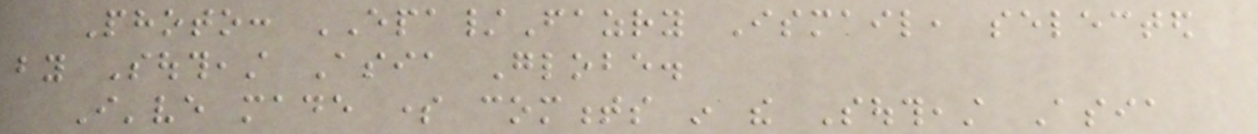Photo: EPA/Fazry Ismail, selected
by Southeast Asia Globe.
I've made some comments in the Southeast Asia
